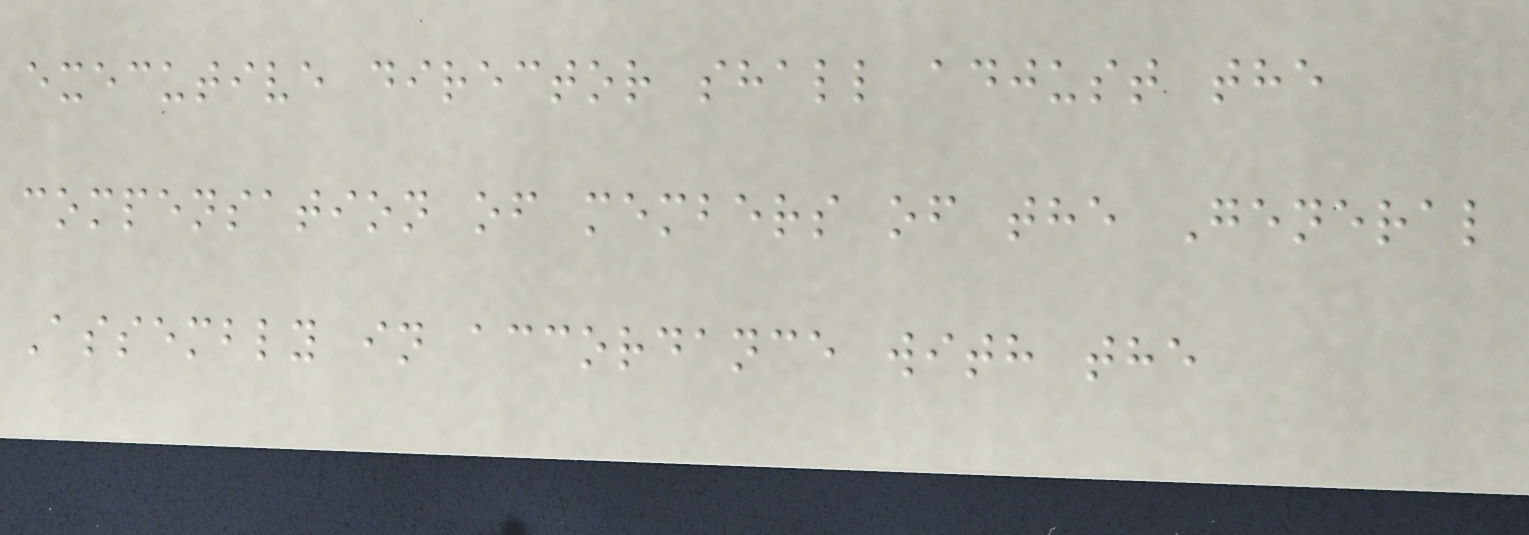executive director shall adjust the
compensation of members of the General
Assembly in accordance with the
